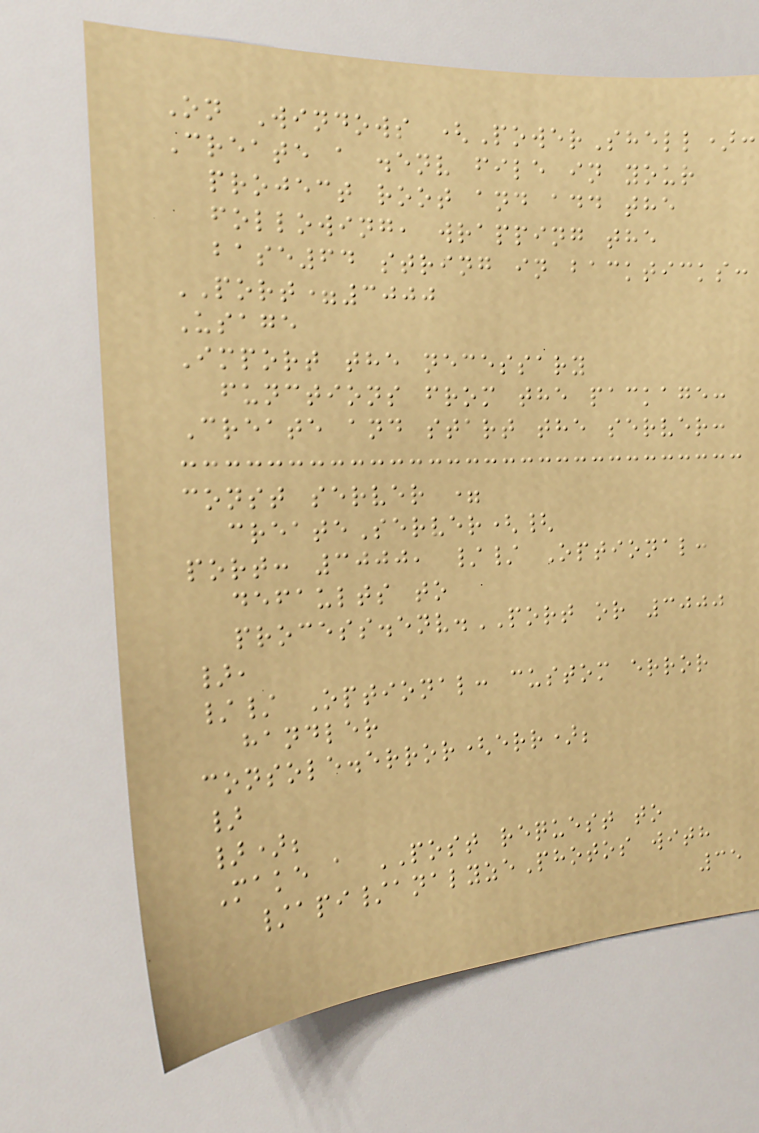On Windows (PowerShell):
Create a .env file in your
project root and add the
following, wrapping the
base64 string in backticks:
PORT=3000
Usage
Import the necessary
functions from the package:
Create and start the server:
const server =
createServer({
port: 3000, // Optional:
defaults to
process.env.PORT or 3000
},
// Optional: custom error
handler
console.error(err);
}
});
Make a POST request to
/api/analyzePhotos with
35
